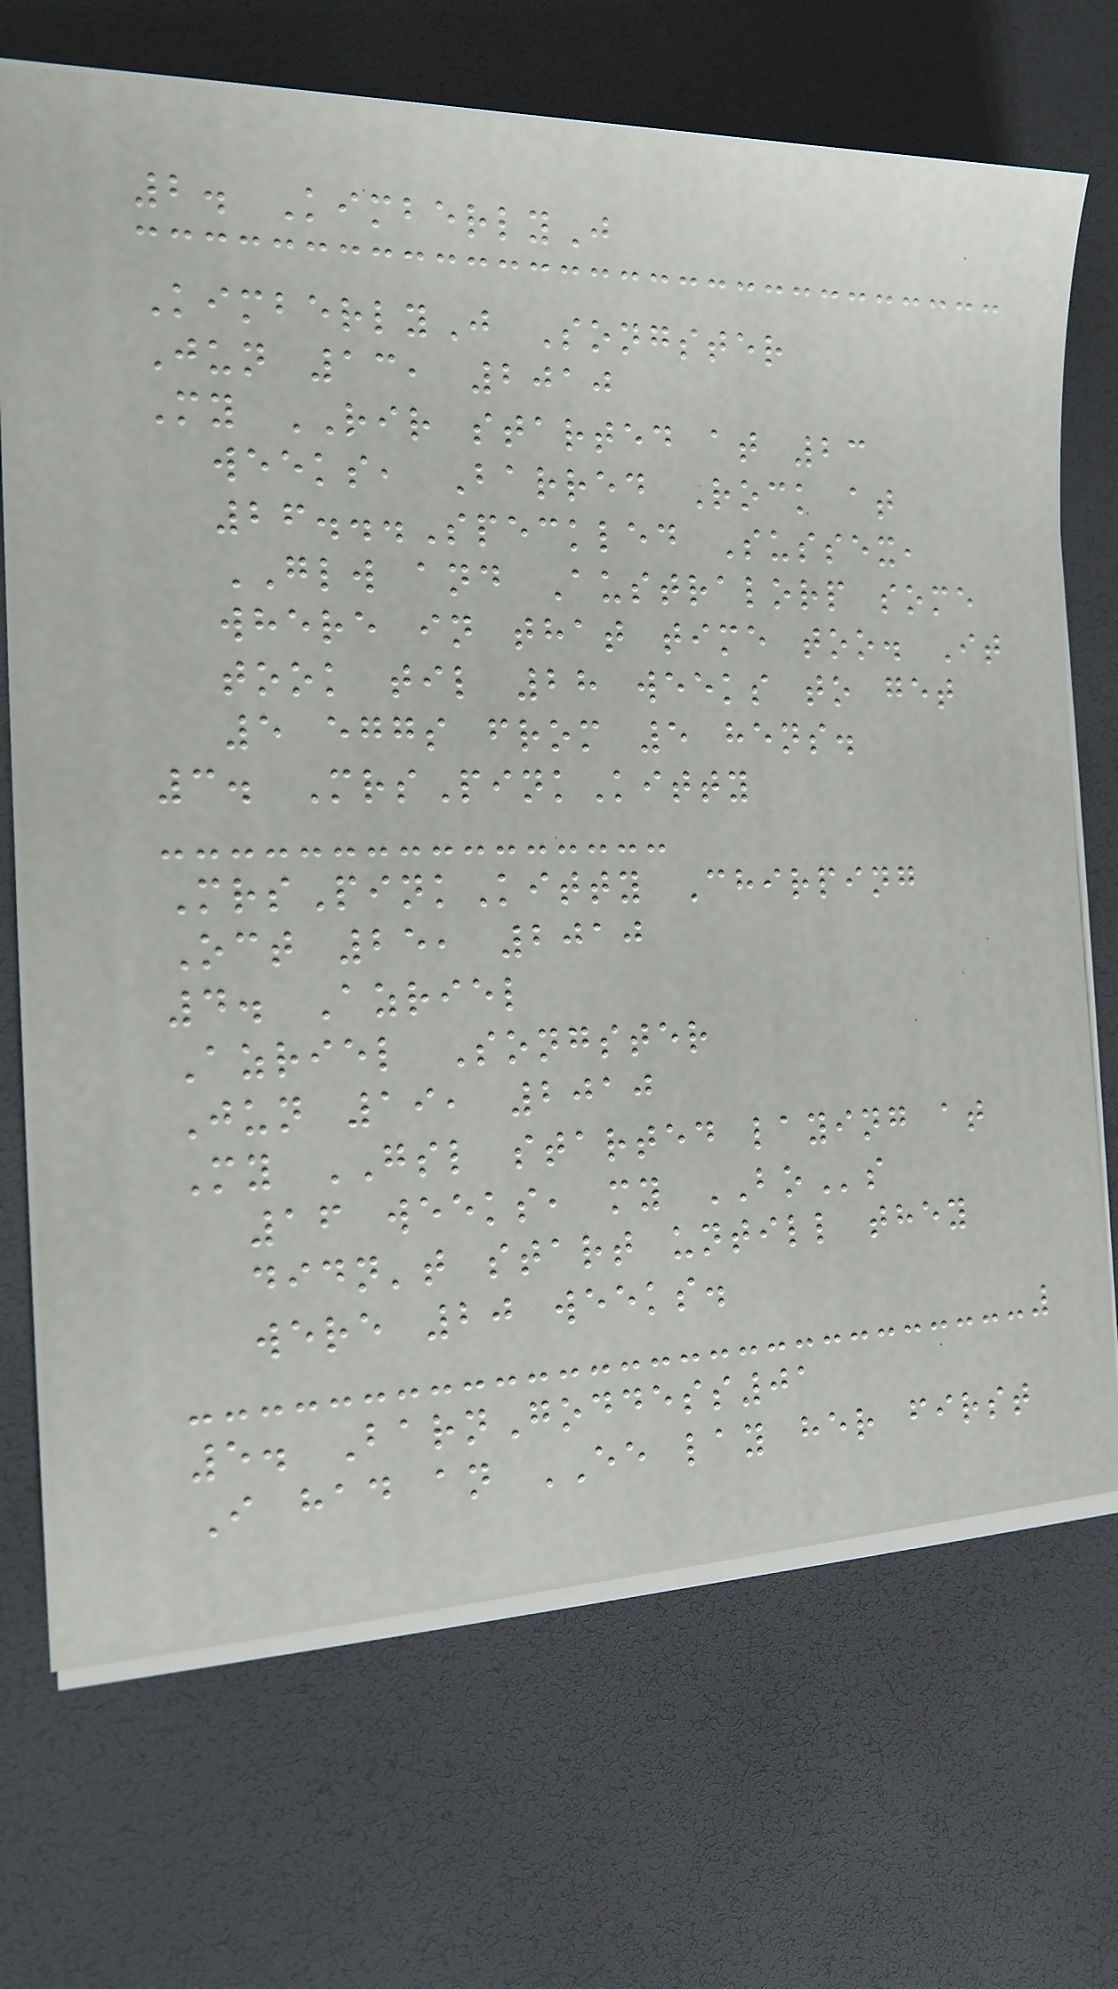2. KimberlyJ
KimberlyJ Songster
Jun 13, 2010
My RIR started at 23
weeks, Barred Rock at
26...Speckled Sussex,
GLW and Australorp some
where in that time too. It
took til 28 weeks to get
5 eggs from 5 hens.
3. MrsPinkKitty
MrsPinkKitty Chirping
Oct 25, 2010
4. Azriel
Azriel Songster
Jun 19, 2010
My GSL started laying at
16 weeks, my BOs
didn't start untill they
were 20 weeks.
5. BarnGoddess01
I had an EE lay her first
